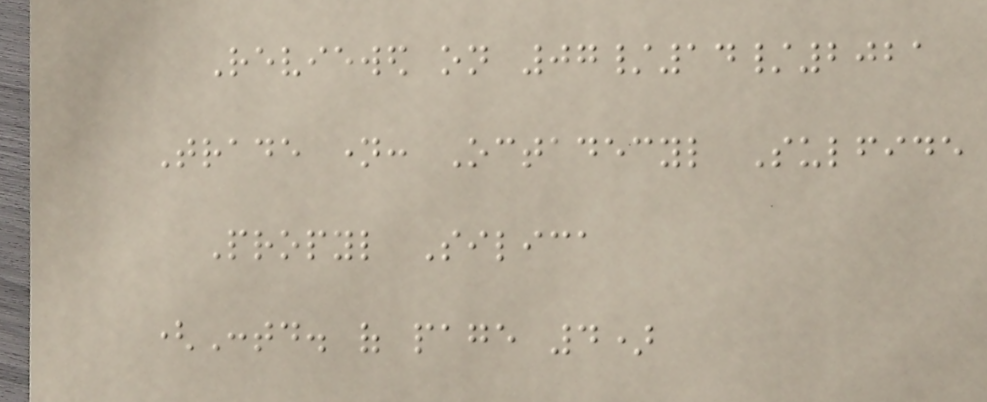Reviewed on 07/14/2021
Trade name: Octadecyl Sulfide
Propyl Silica
(Contd. of page 4)
